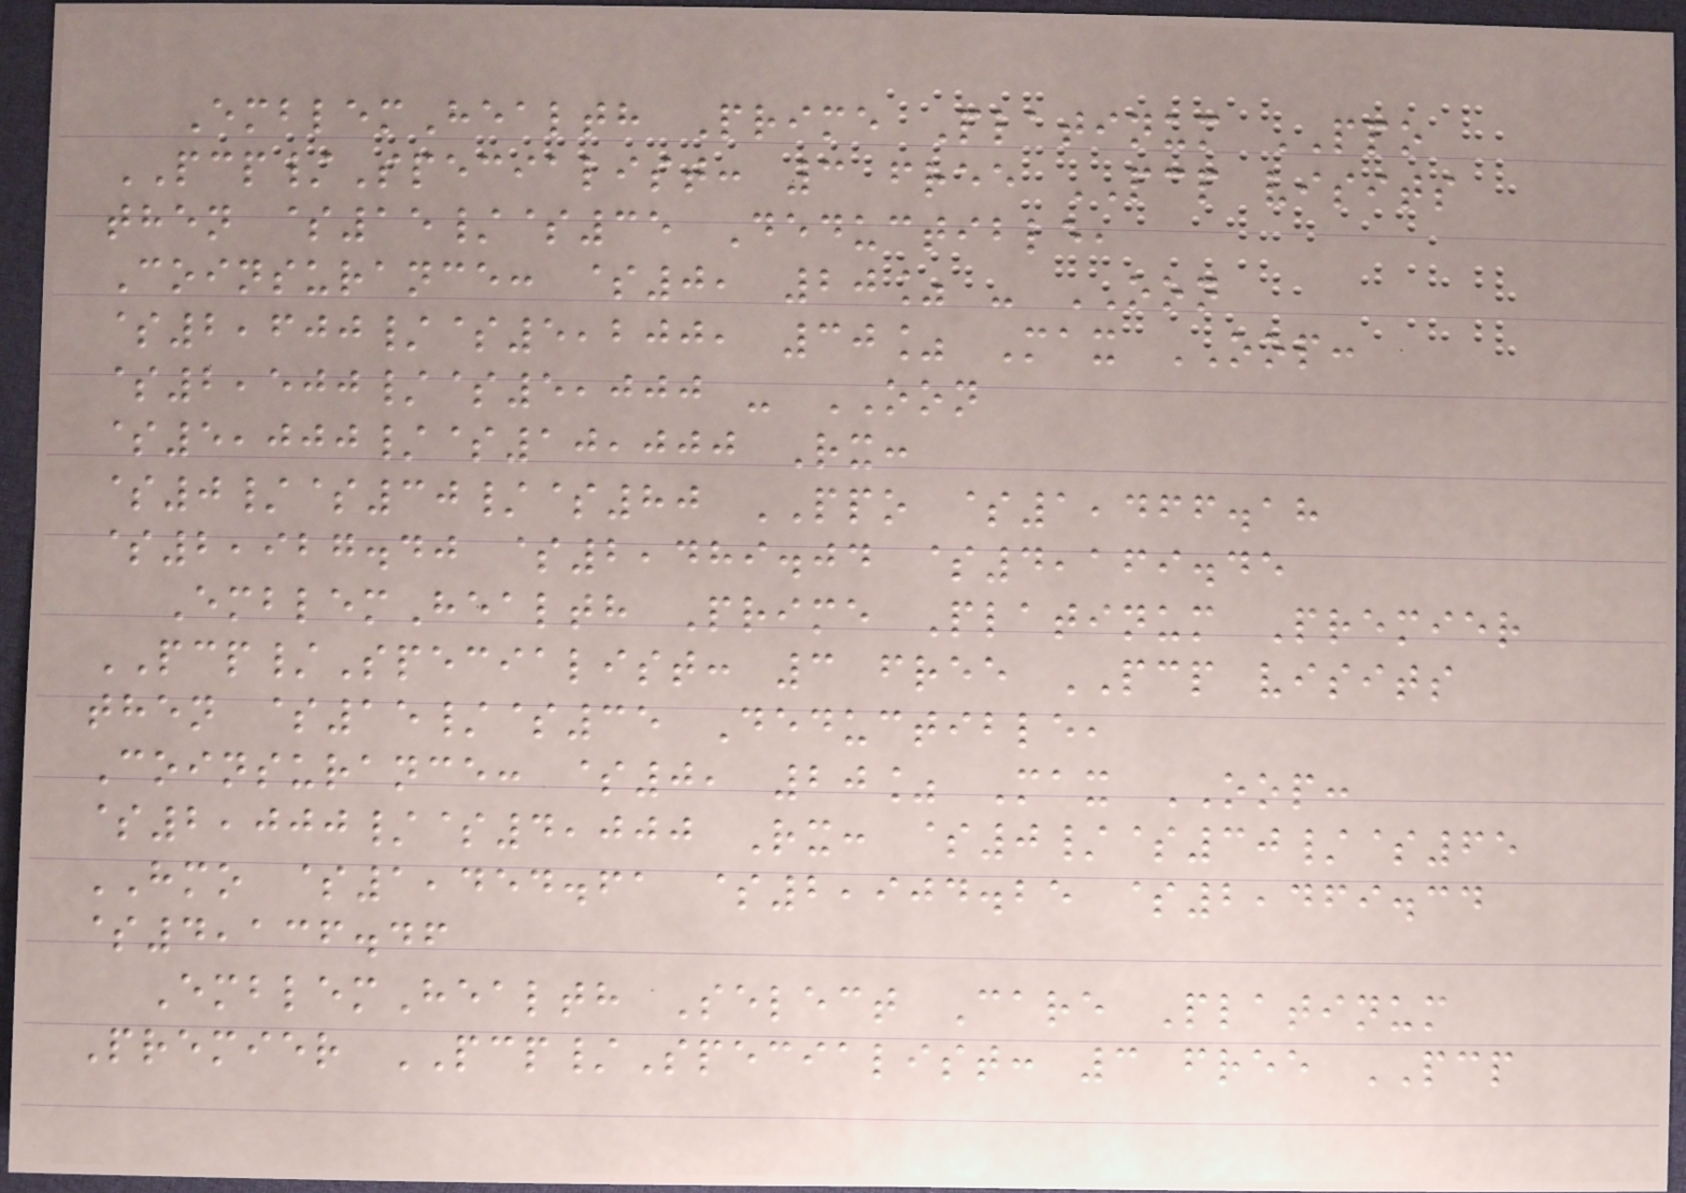EmblemHealth Prime Platinum PPO
PCP/Specialist: 3 free PCP visits
then $15/$35 Deductible,
Coinsurance: $0, 20% - OON
$2,600/$5,200, 30% Max OOP:
$2,500/$5,000 - OON
$5,000/$10,000 Rx:
$0/$30/$80 PPO $1,466.18
$2,927.40 $2,489.04 $4,169.45
EmblemHealth Prime Platinum Premier
PCP/Specialist: 3 free PCP visits
then $15/$35 Deductible,
Coinsurance: $0, 20% Max OOP:
$2,000/$4,000 Rx: $0/$30/$65
HMO $1,454.61 $2,904.25 $2,469.34
$4,136.46
EmblemHealth Select Care Platinum
Premier PCP/Specialist: 3 free PCP
